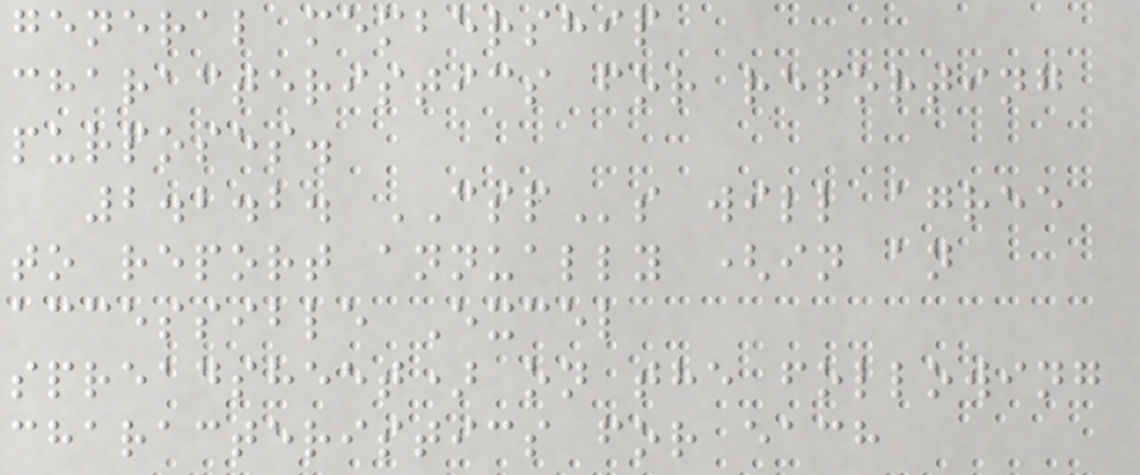general membership
characteristics for reporting
purposes.
2.2.2. CSPs will agree
to report annually (in an
accessible Excel
spreadsheet) on the following
characteristics for each
